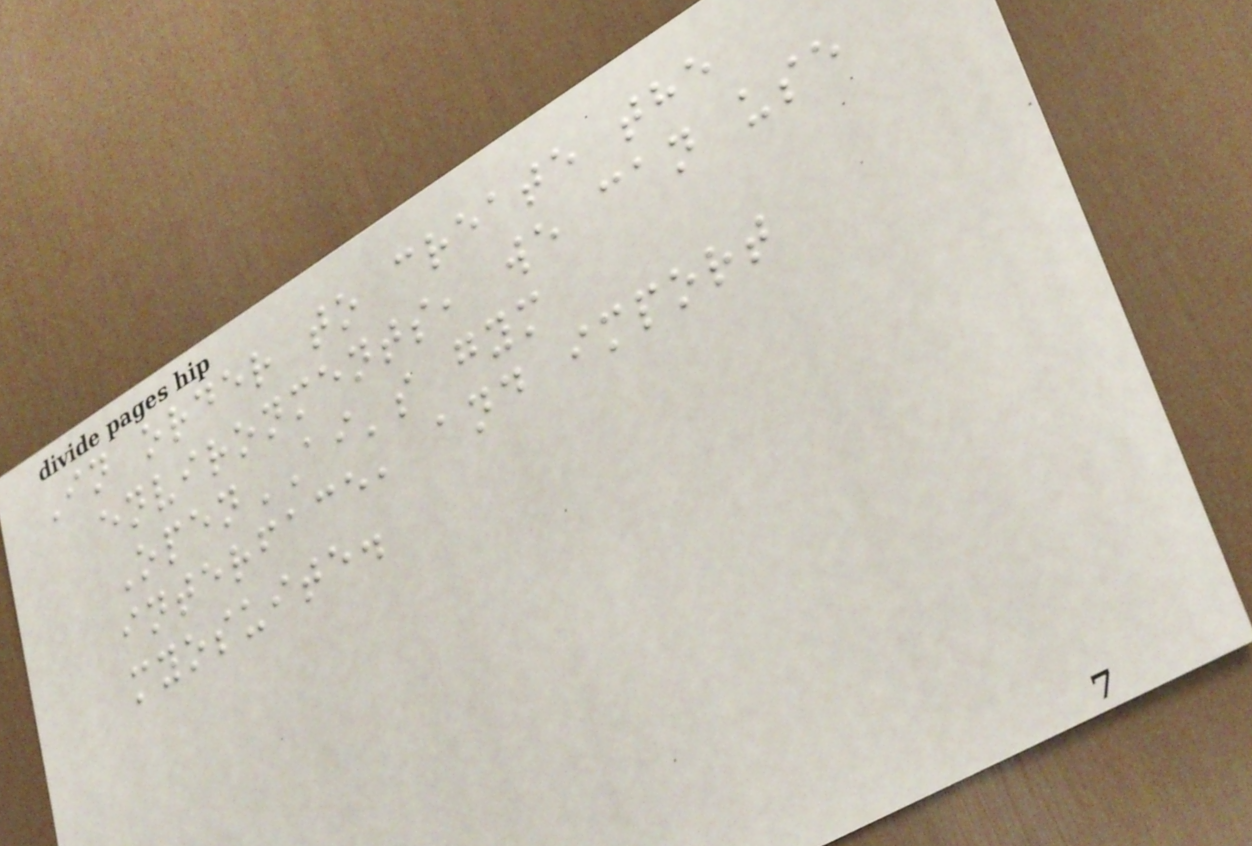In order to create the
environments, we can use
OpenAI's gym
interface, and import
myosuite.
